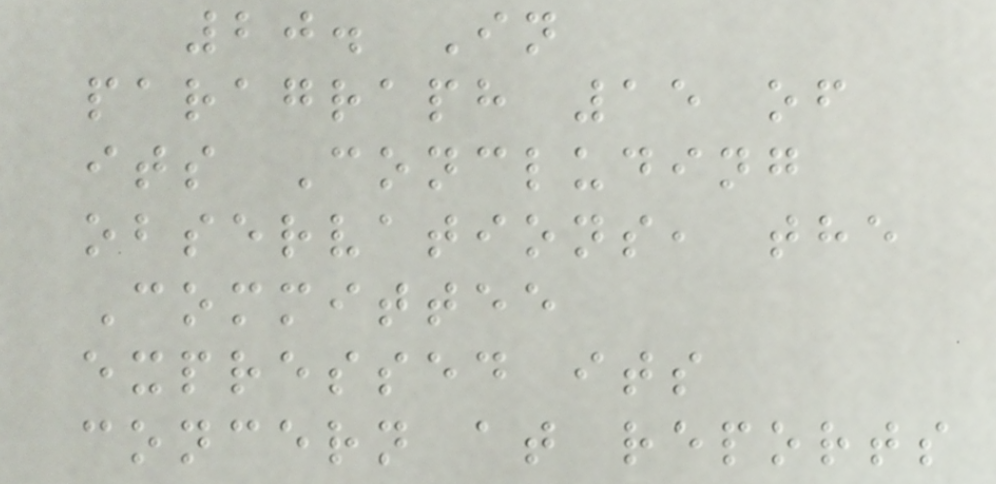20. In
paragraph 15 of
its Concluding
observations, the
Committee
expressed its
concern at reports
